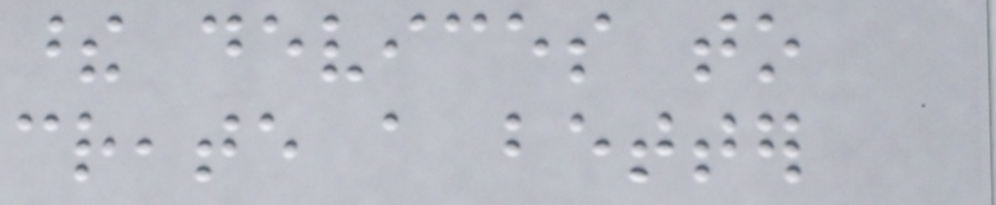these devices to
create a better
